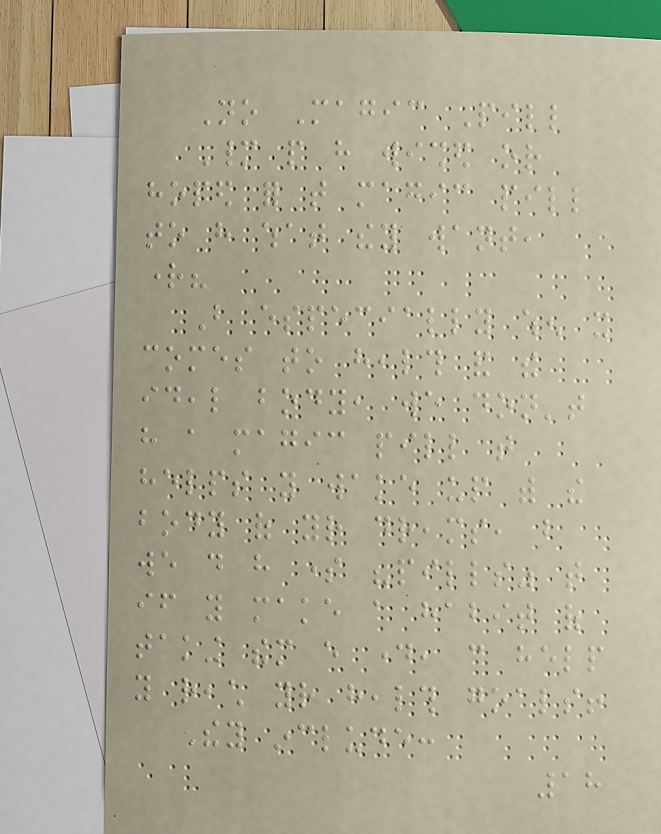No Magic Pill
Many people have wished or
hoped for that magic pill
to have what they want,
right?
But especially when it
comes to health and the
ideal body, we don't
have a magic pill that
helps you wake up with the
body of your dreams, but
we do have some "pills" that
if you make a habit of
taking them every day, can help
you reach your health goals!
They include:
18
